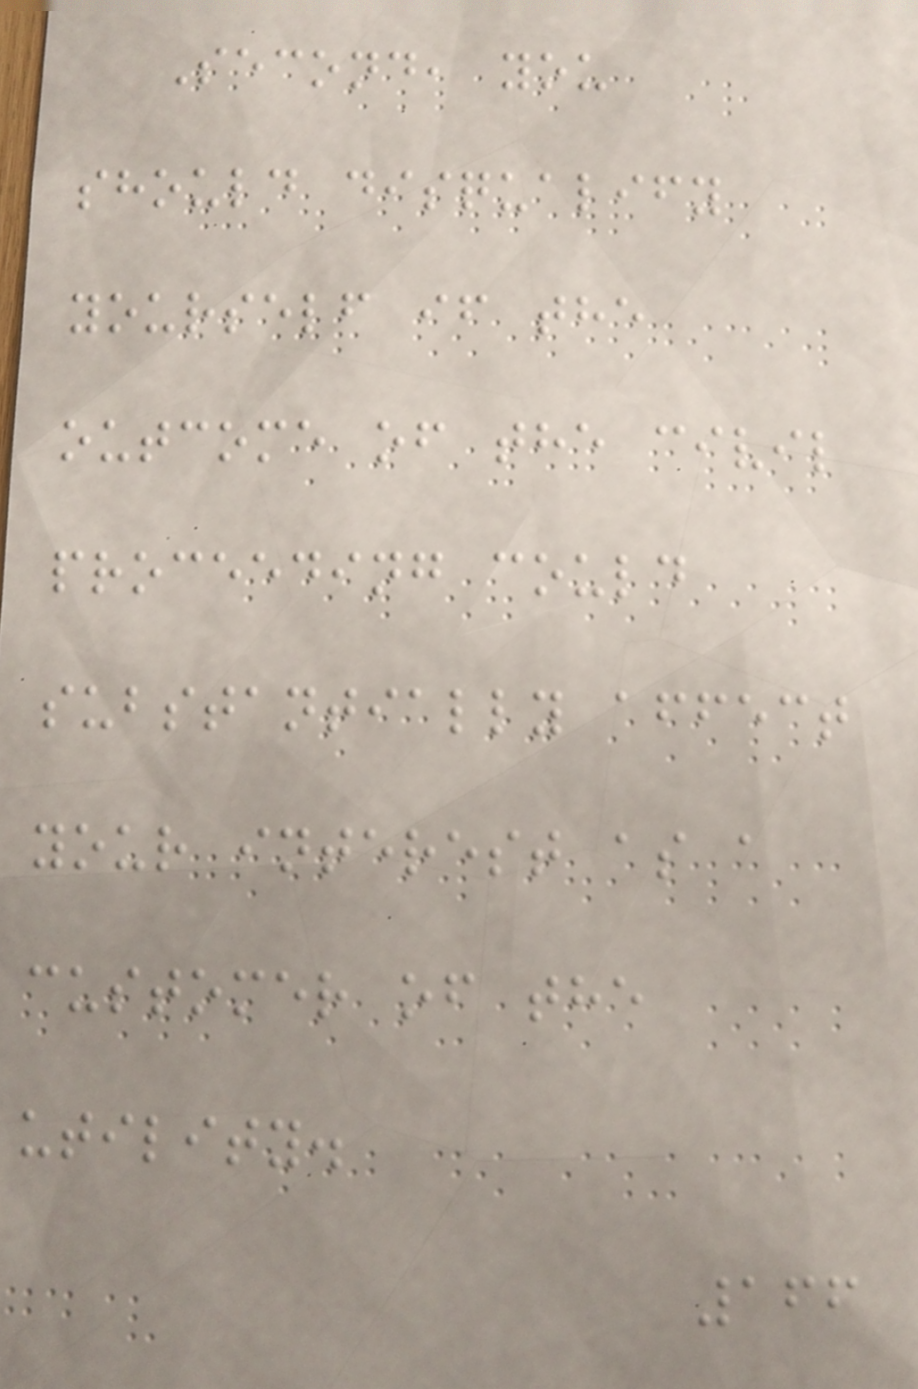Second, you
should disqualify
yourself if the
outcome of the civil
proceeding could
substantially affect
your interest as a
customer of the
utility.
166
